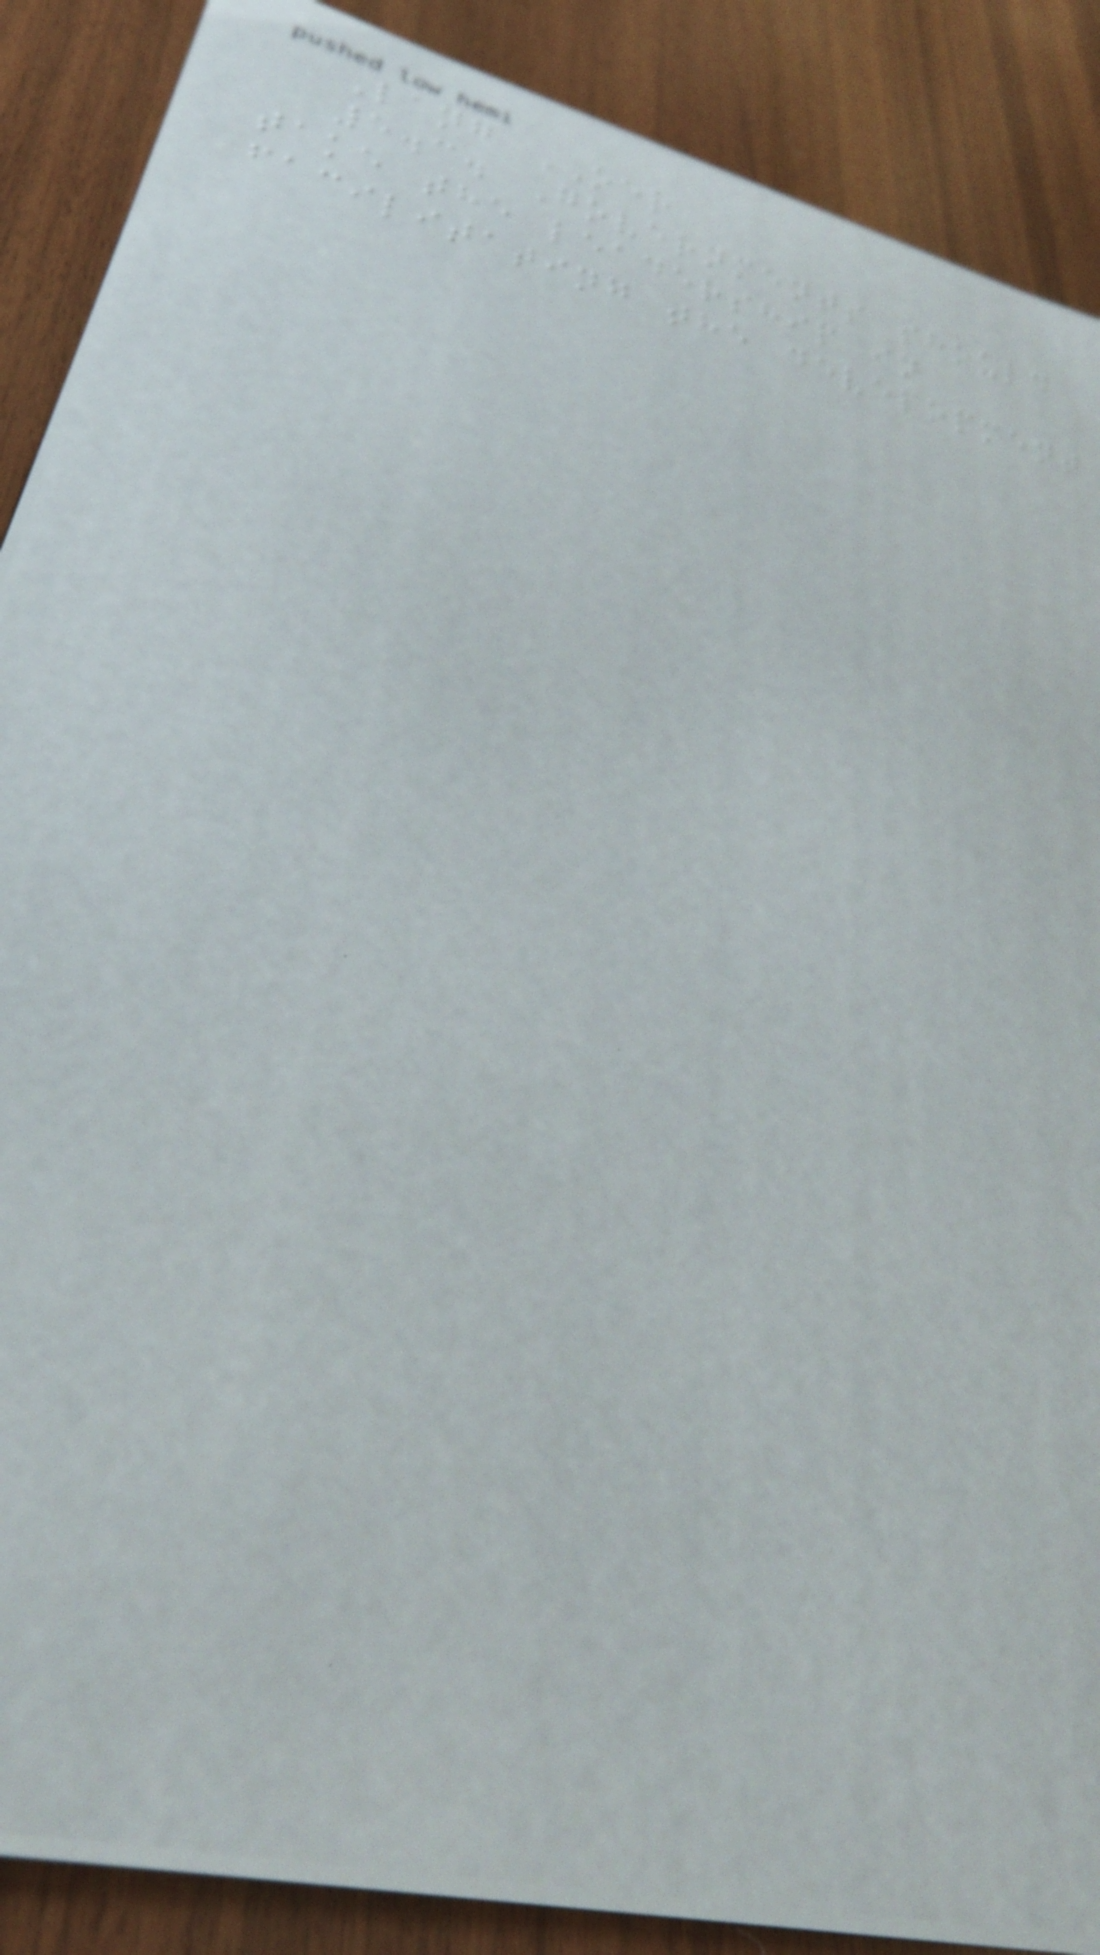Lang OER
5.3. Governments should
take the leadership in
facilitating the development
